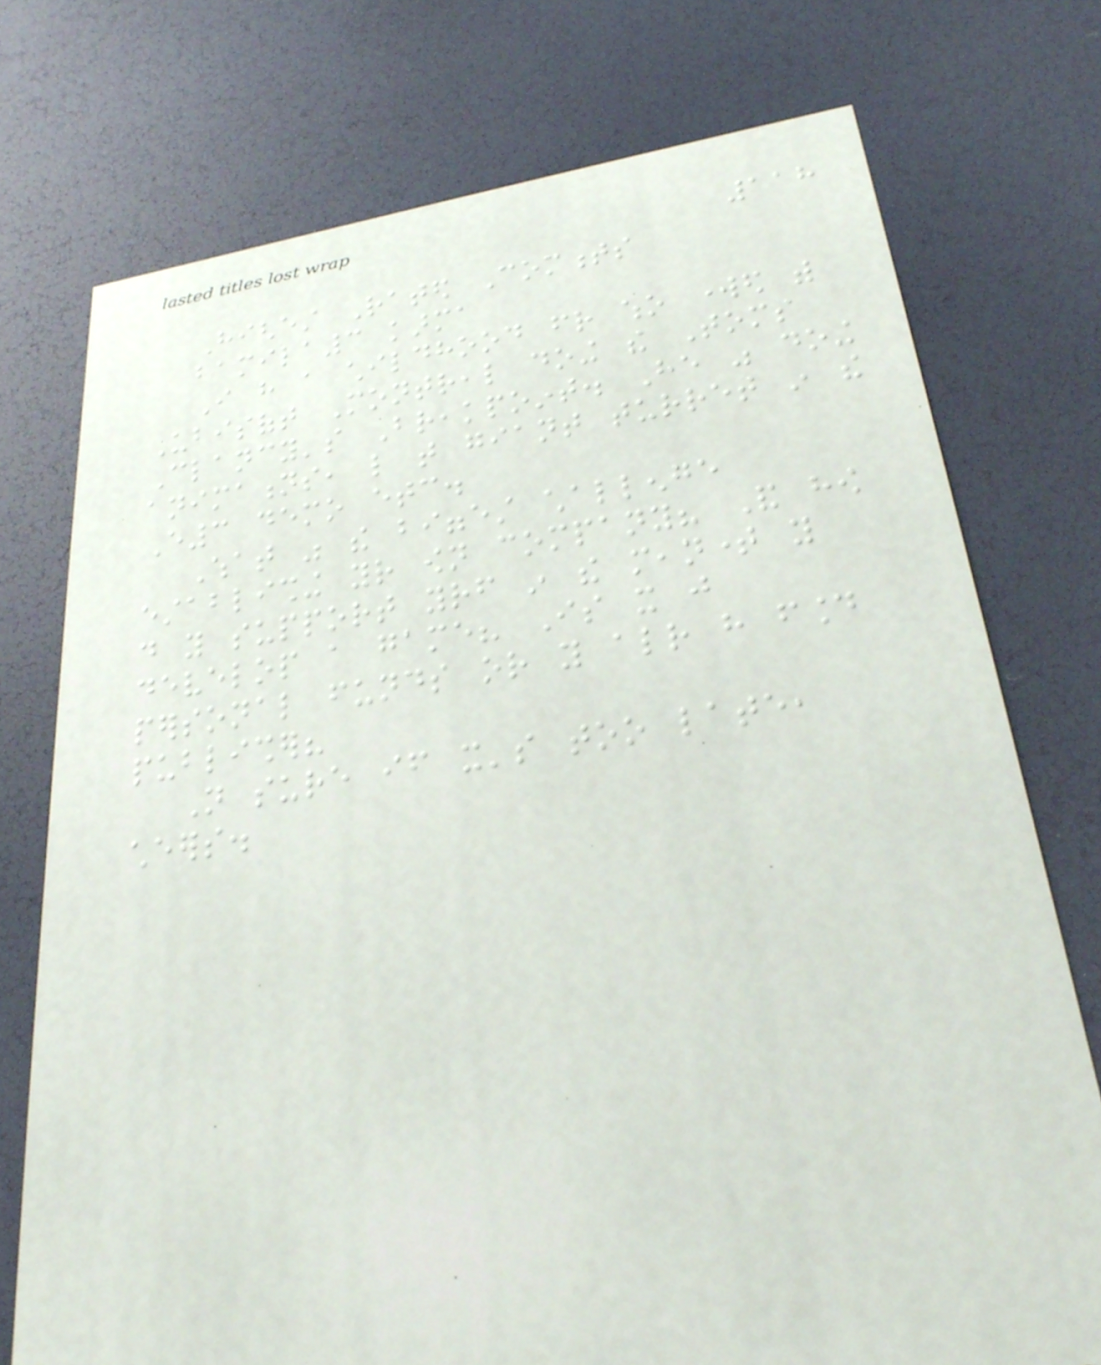118
Highest Rated Comments
bamila3 karma
I have a childhood friend who worked with
Ubisoft Montreal doing the Toms
Clancy's Breakpoint. He was doing
animations, like that giant turret in the
E3 demo etc.
What was the biggest challenge
establishing your own company? And how
do you support yourself in the meantime you
develop a game? Is it just
personal funds or you already have found
publisher?
Not sure if it's too late,
cheers.
